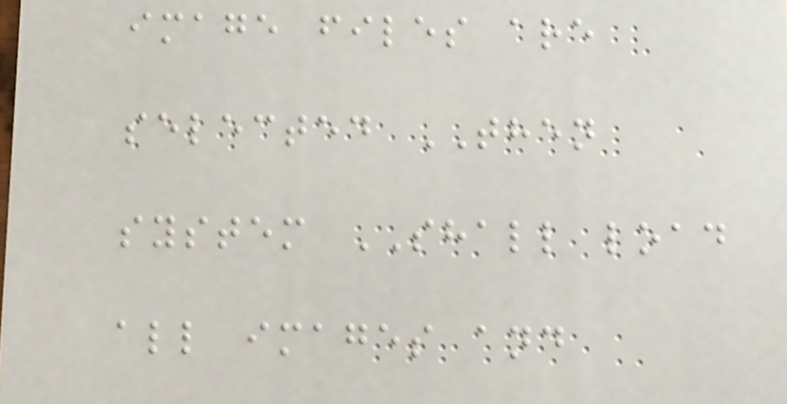image files are
selected THEN
system SHALL load
all images and
